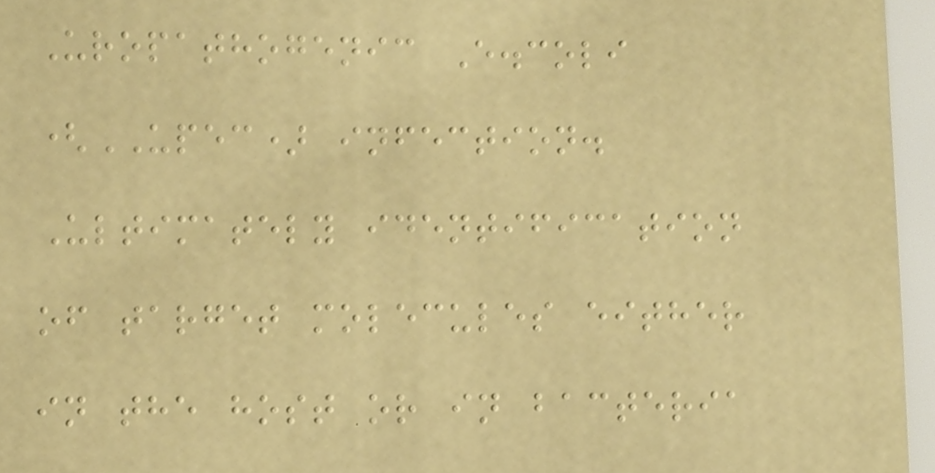Uropathogenic E.coli
(UPEC) infection.
Ultimately identification
of target molecules either
in the host or in bacteria
